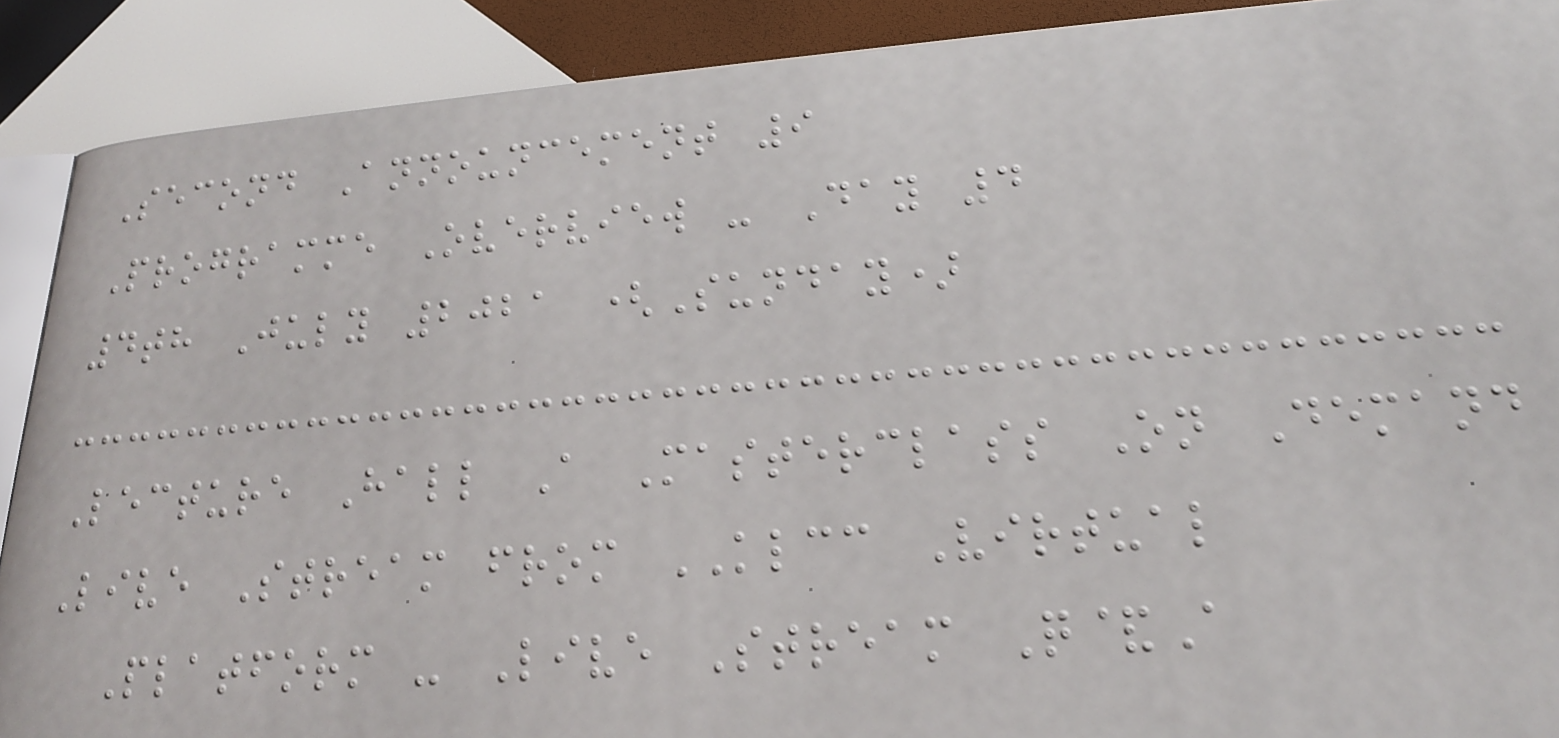Second Announcement 9
Programme Overview - Day 4
4th July 2021 (Sunday)
Lecture Hall A Masterclass On Demand
Live Stream from KLCC Virtual
Platform - Live Stream Q&A
